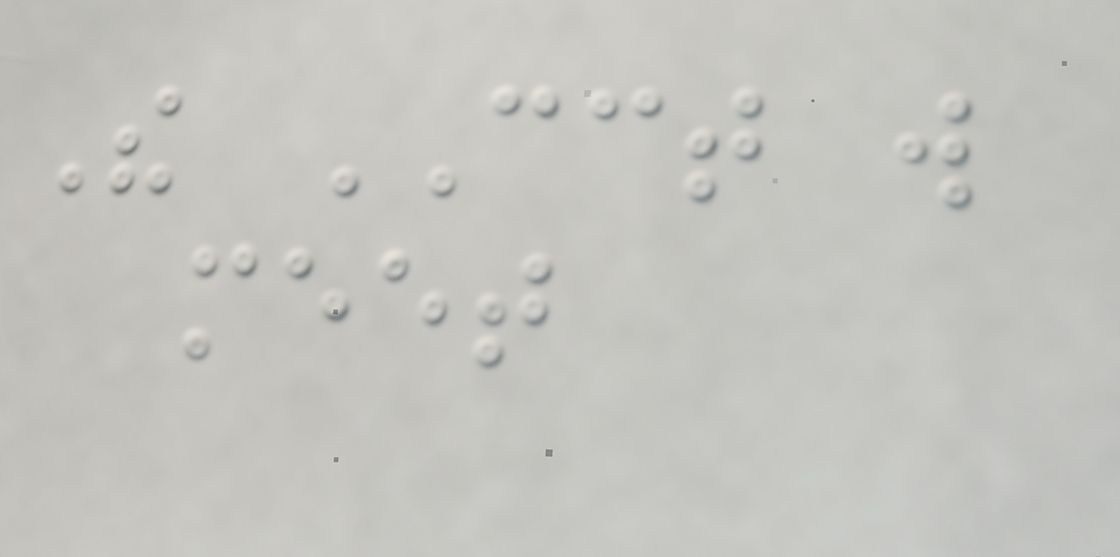The CCT will
meet
